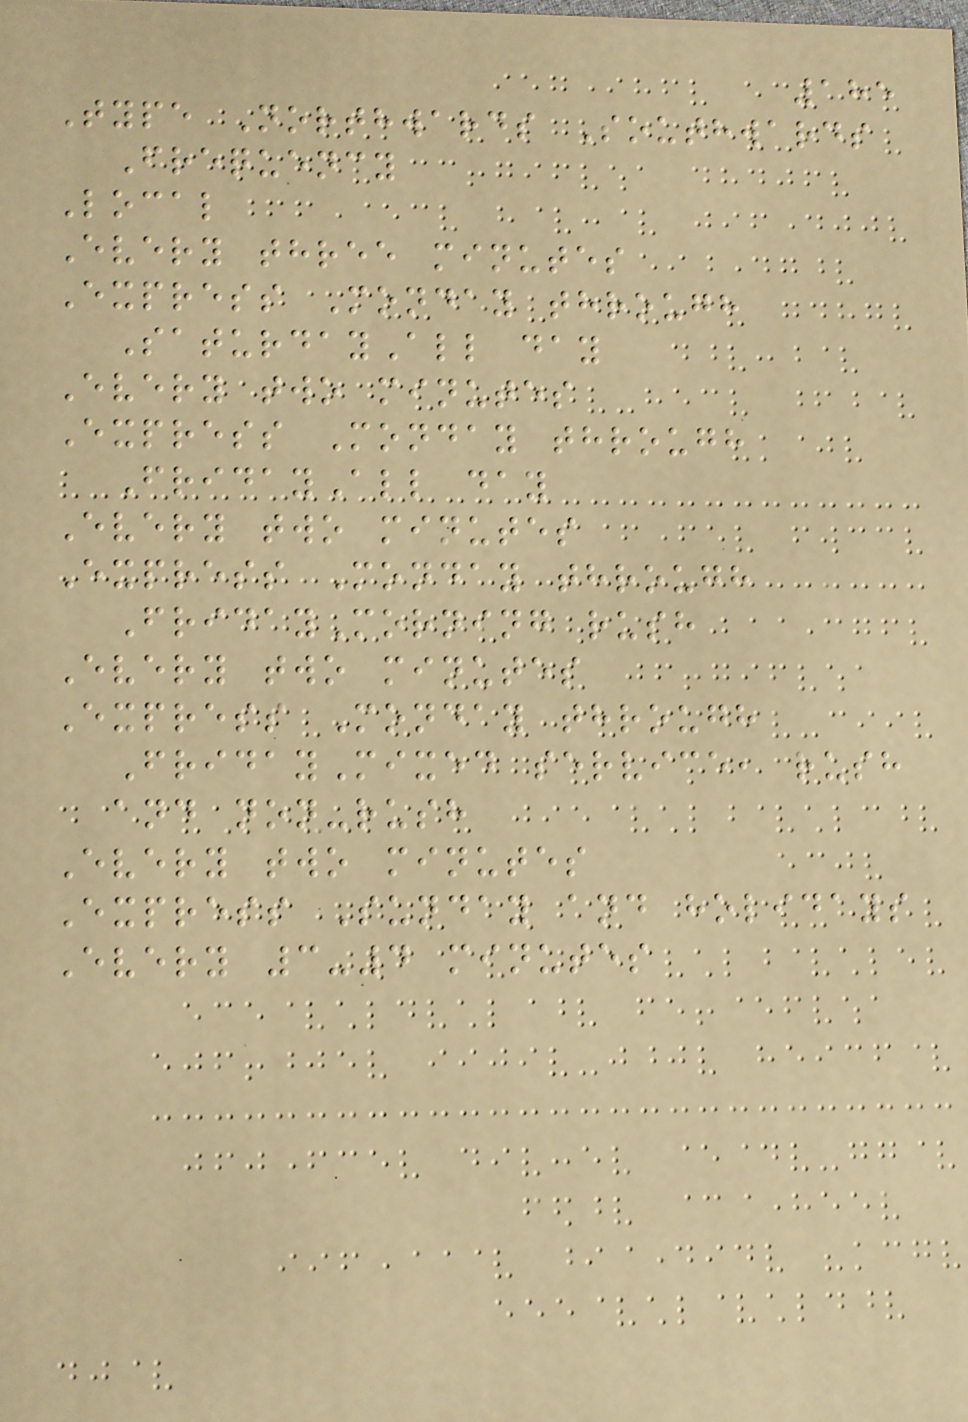185
Type Northwards Southwards
Frequency
Local
Every three minutes
Express Monday through
SaturdayAll day
Every two minutes
Express Monday through
FridayAll day
Every two minutes
Express Monday through
FridayMorning rush
Every two minutes
Express Monday through
FridayMixed service, rush
and non-rush
Every two minutes
Express Sunday and holidays
Every 3-4 minutes
